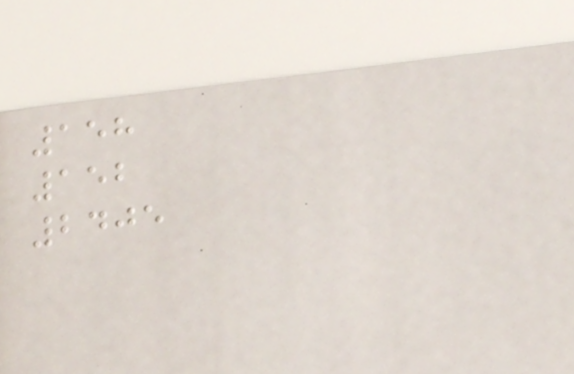158
152
2405
